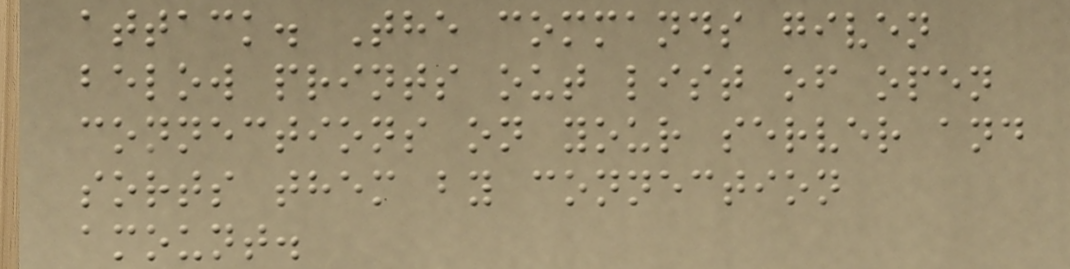attack. The commands given
below prints out list of open
connections on your server and
sorts them by connection
amount.
